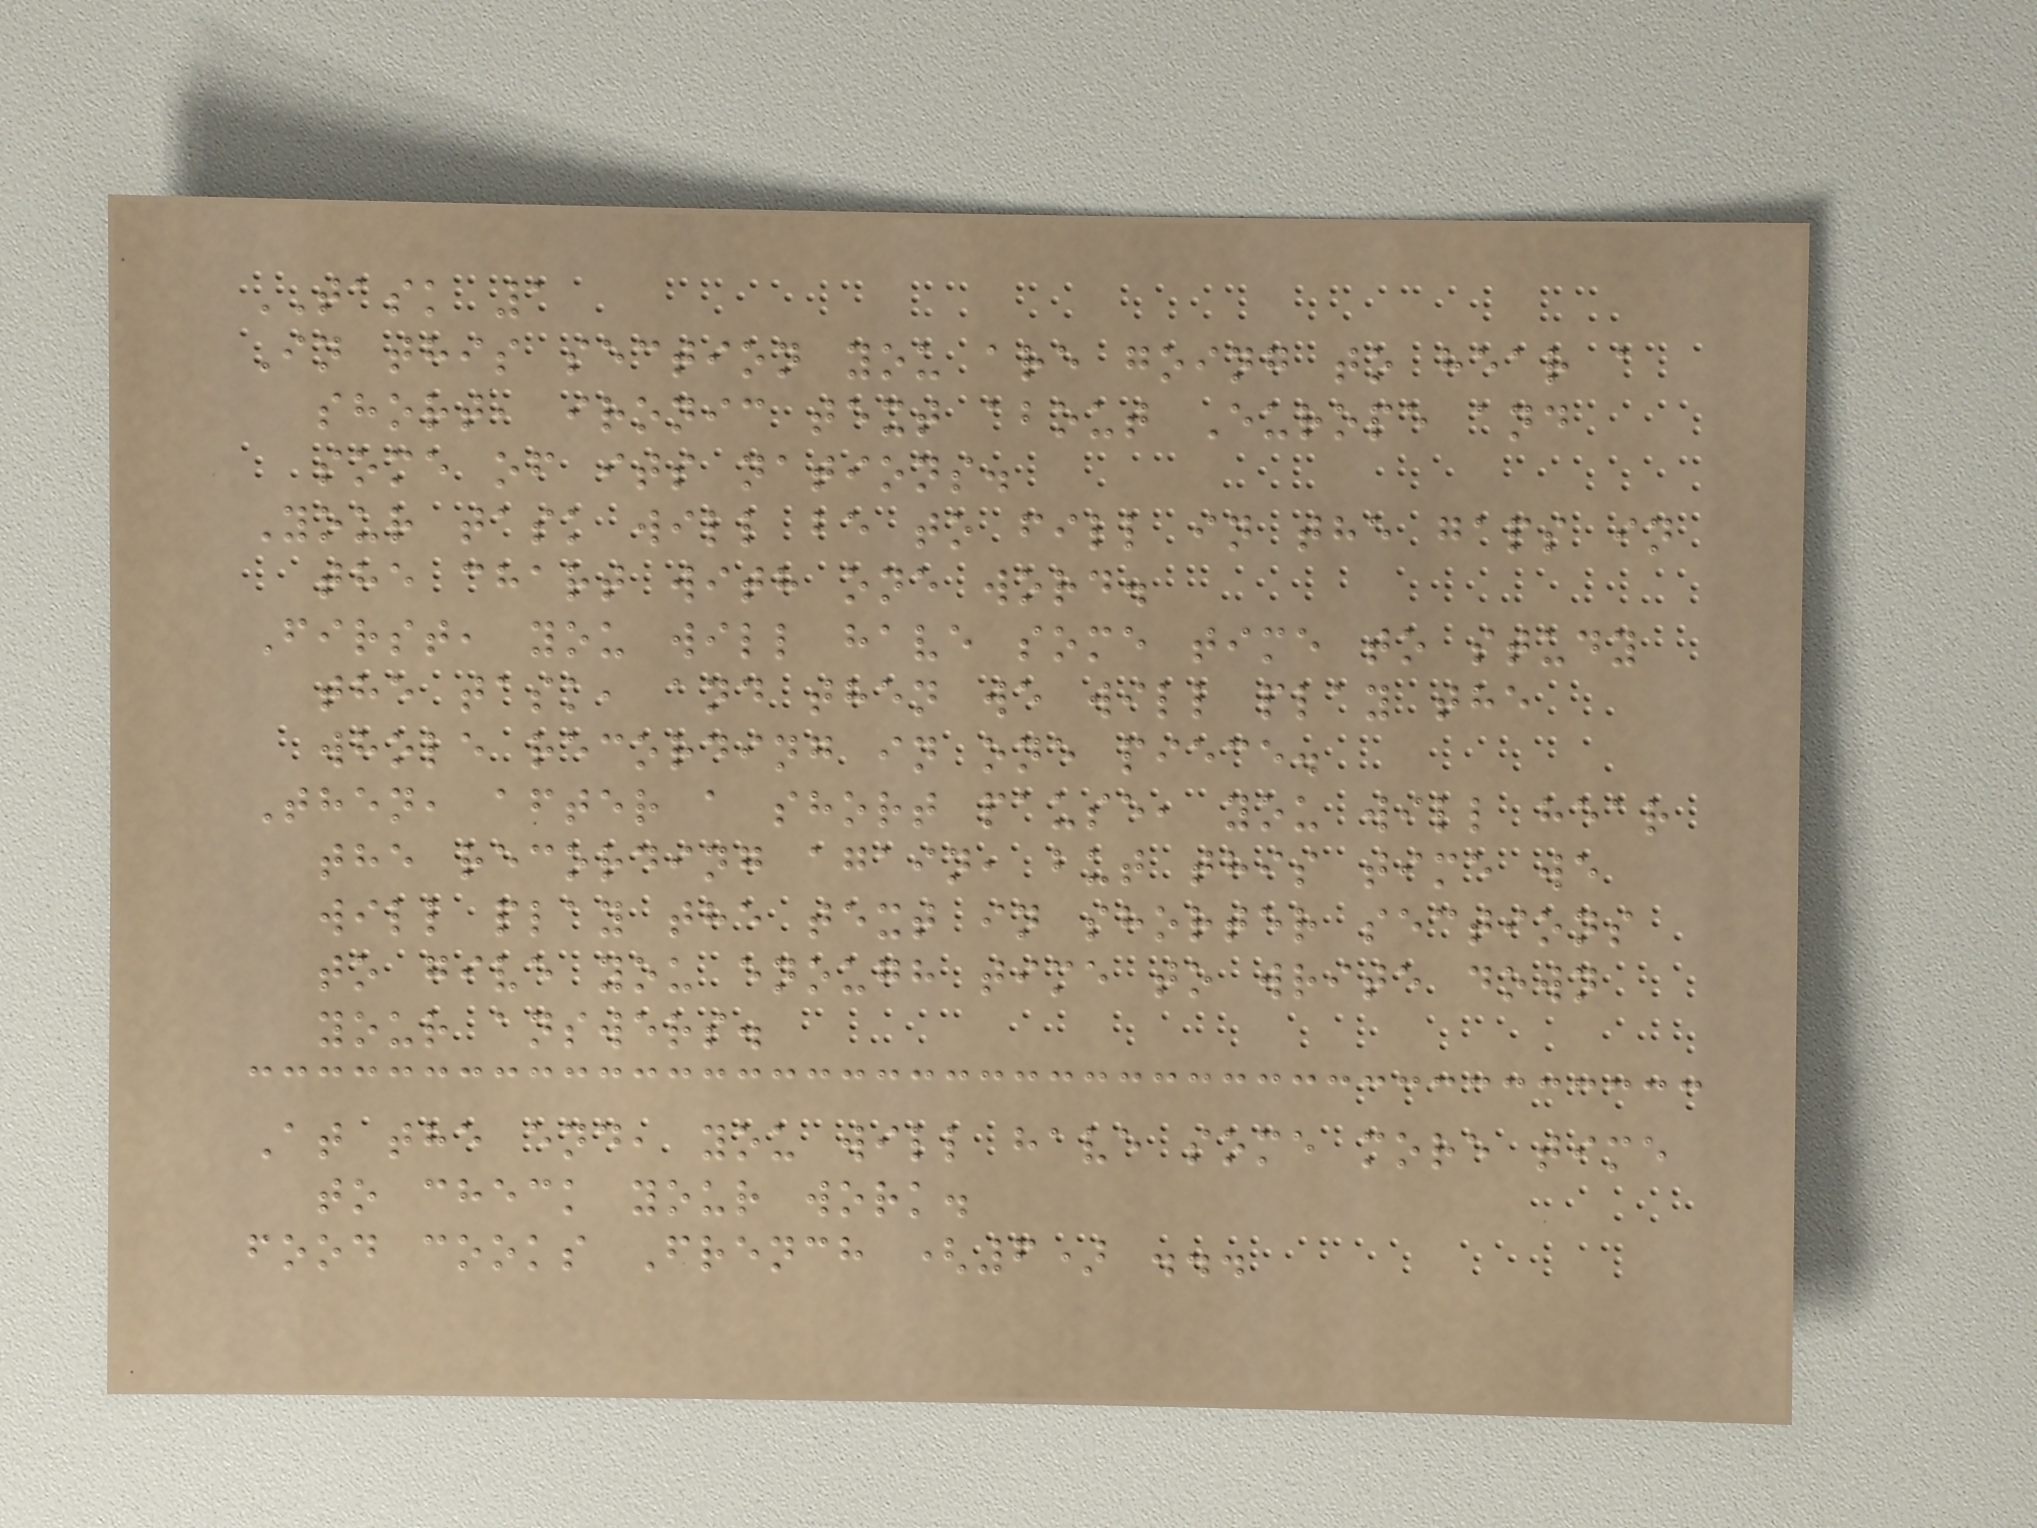TASK 1
In this section you are going to hear a
short, ironic text about Europe and
some of its nations.
Your task will be to fill in the gaps in
the chart with one word.
First, you will have some time to study
the task, and then we will play the
whole recording in one piece.
Then, after a short pause, you will hear
the recording again, but this time we
will play the text in shorter sections
to give you enough time to write down
your answers.
At the end, you will have some more time
to check your work.
food cooks French (6) ...
